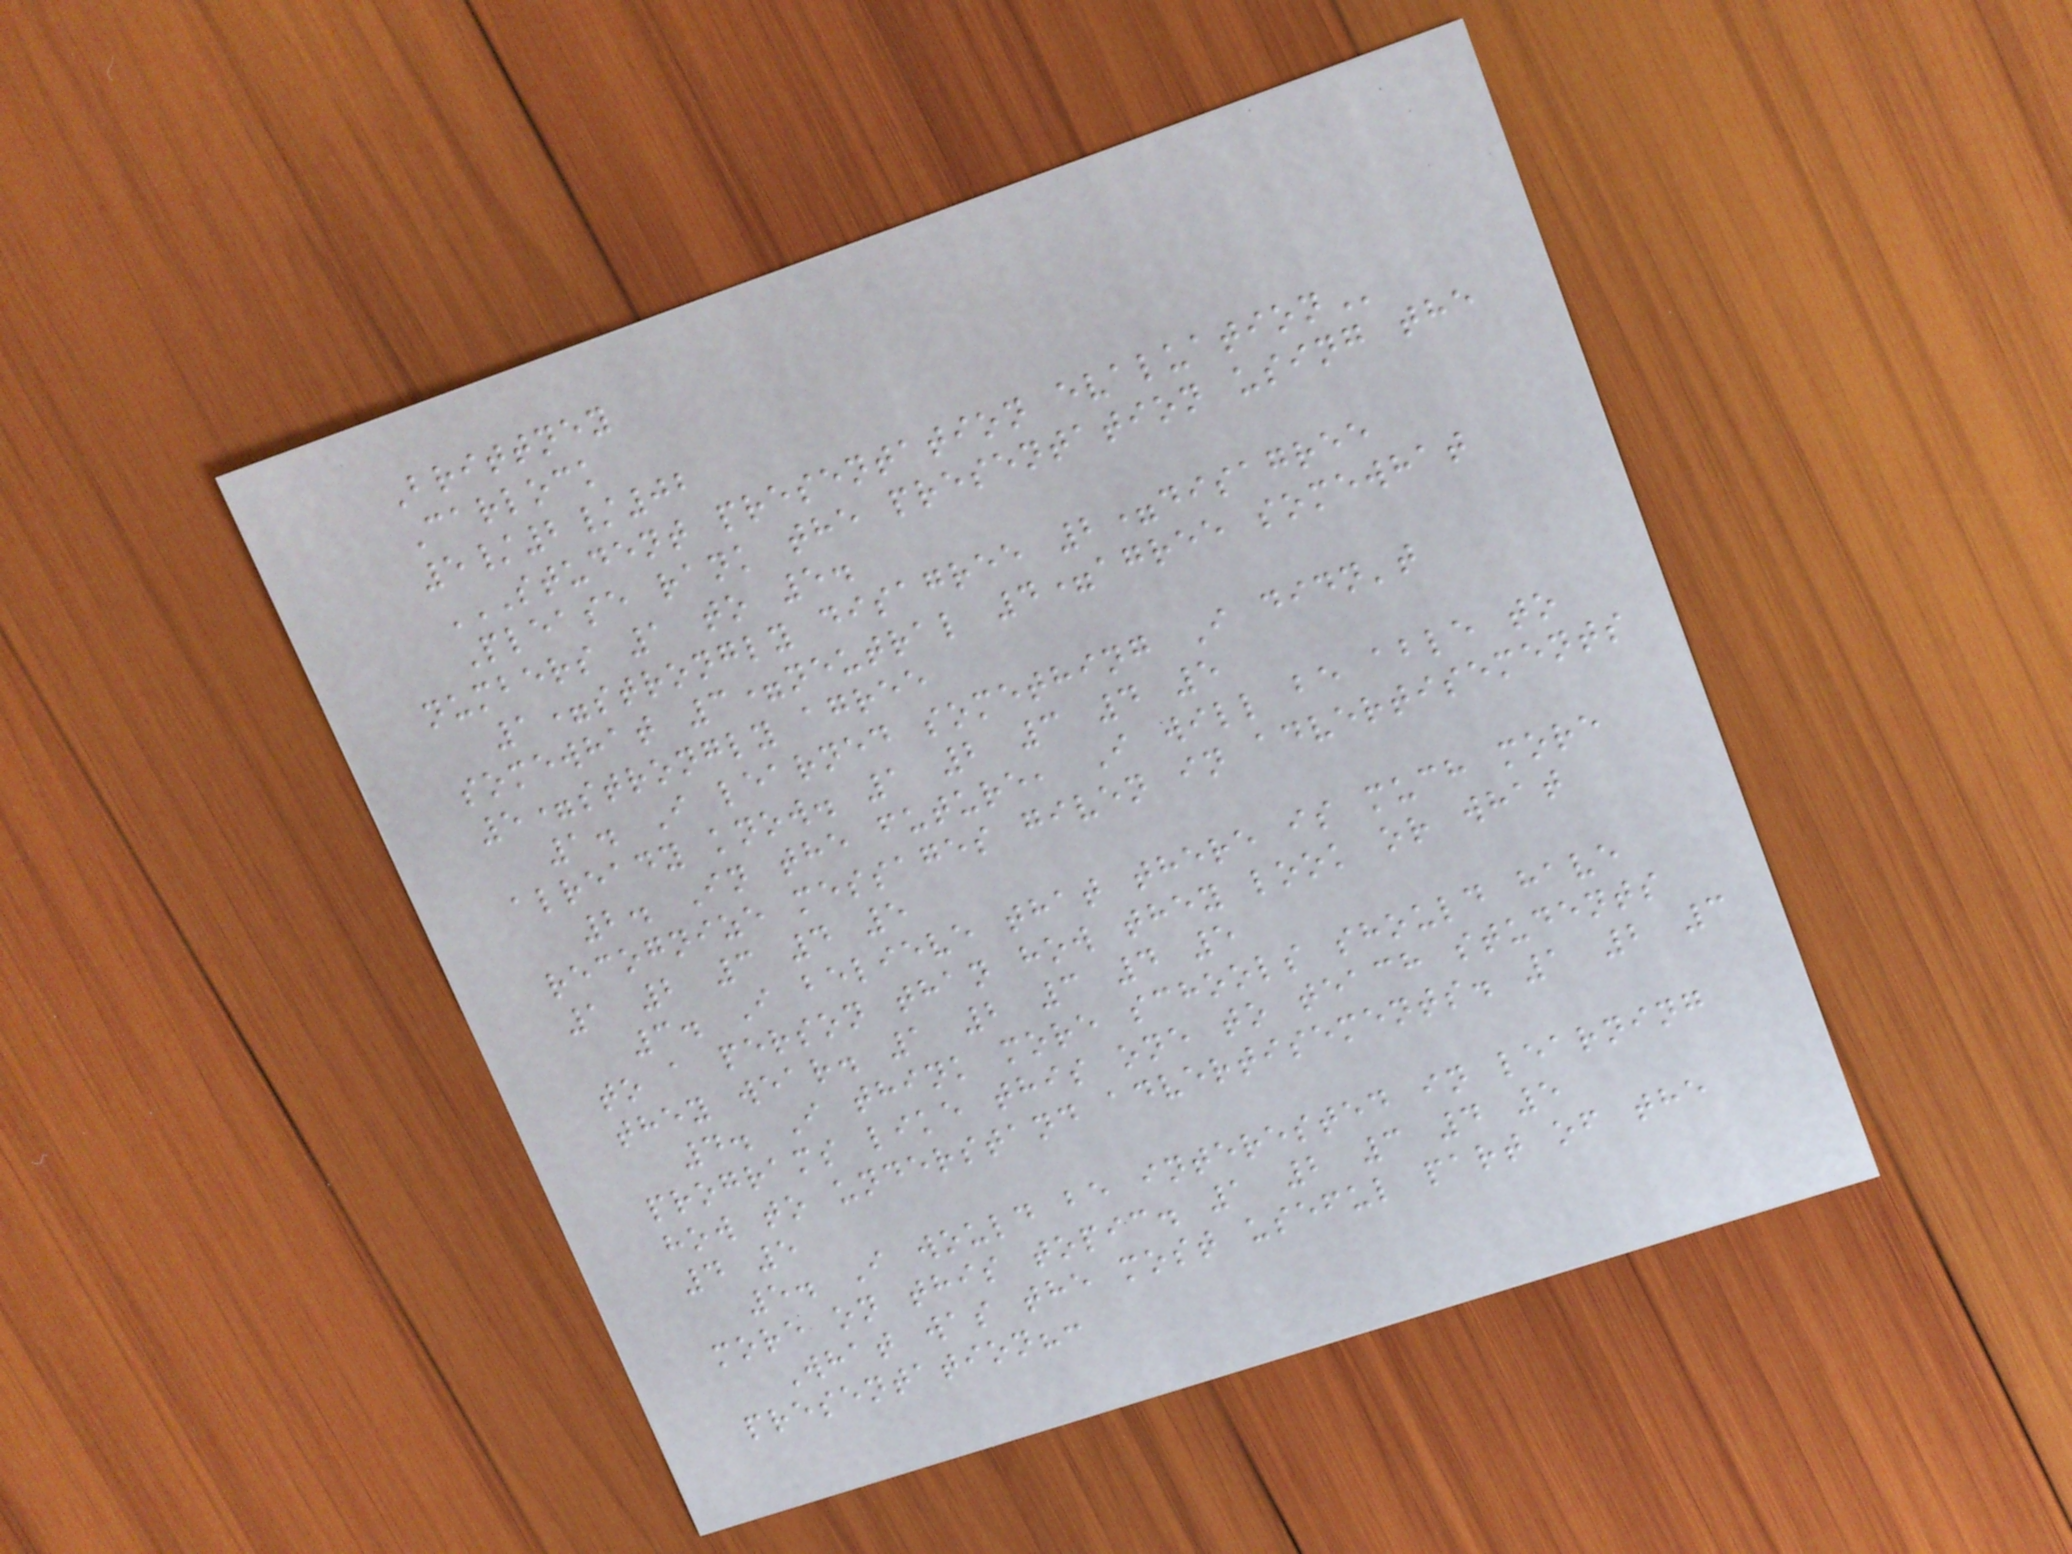Brittney
Carlock
5/2/02
STUDENT PRESENTATION EVALUATION
Please rank the presentation using the
numbers 1 to 5.
1=strongly disagree 2=disagree
somewhat 3=neutral 4=agree somewhat
5=strongly agree
1. I learned something I didn't
already know. 1 2 3 4 5
2. In the future, I will be able to
recognize messages given in advertisements
1 2 3 4 5
3. I believe that there is much more
to a person than how they look or what
they wear. 1 2 3 4 5
4. I think more schools should have
programs like this one to teach students
how to understand advertisements. 1 2 3
4 5
5. I would be interested in learning
more on this topic. 1 2 3 4 5
What was the most useful part of the
presentation?:
